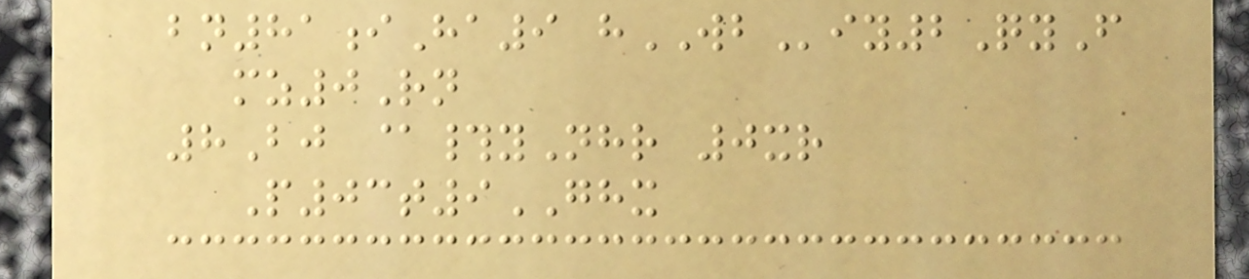bn81iHa9 hWBiy2QyF
mz0Rn
8Bj @#yNhr 0xr
P03t9GHX
